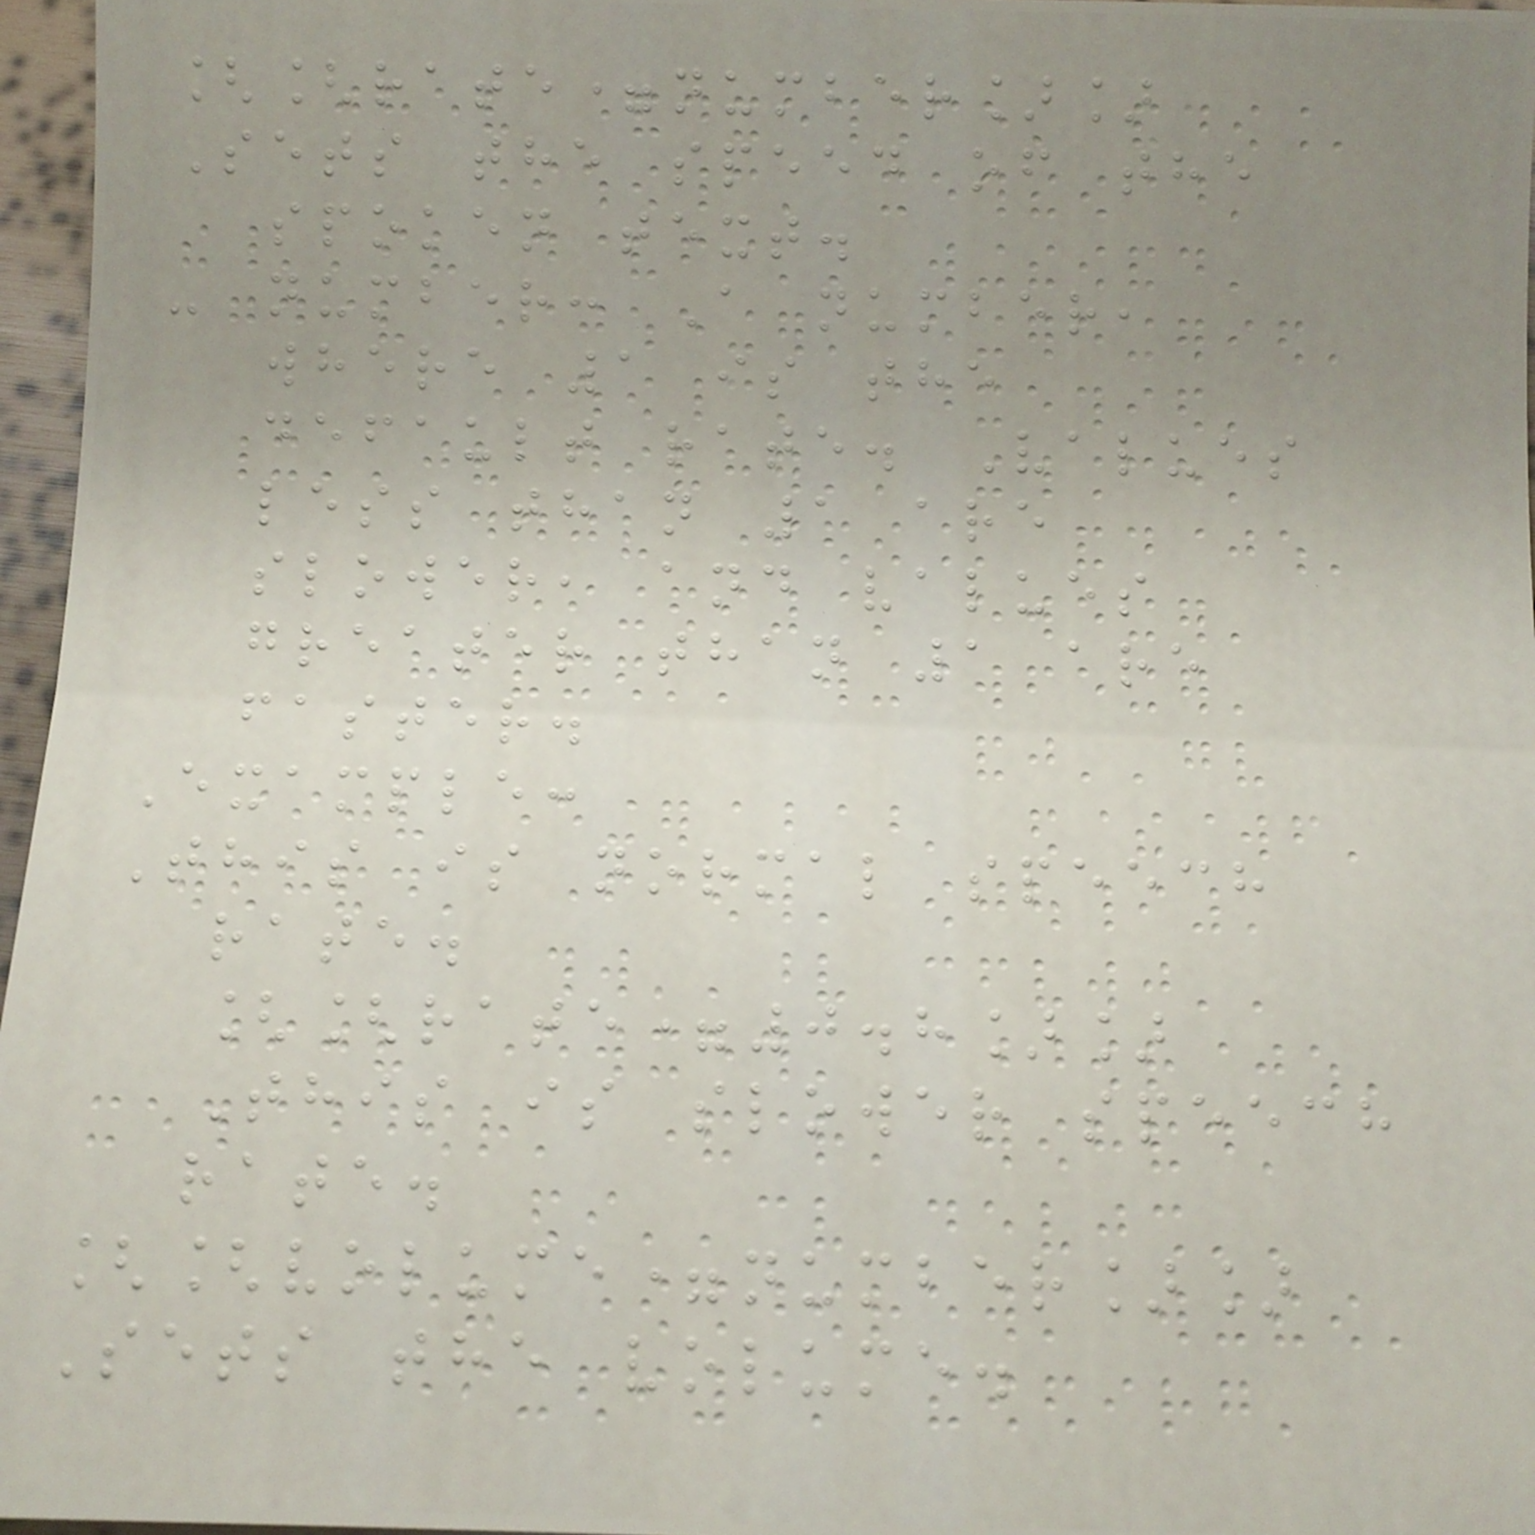[[rate=number]]
Sets the speed of the
spoken text.
- number: A number,
where 1 is the
default rate. Values
less than 1 are
slower, and values
greater than 1 are
faster.
Example:
This is normal speech
rate.
[[rate=0.8]]
This is slower speech
rate.
[[volume=number]]
Sets the volume.
